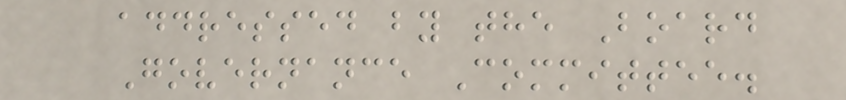addressed by the Board
Governance Committee.
